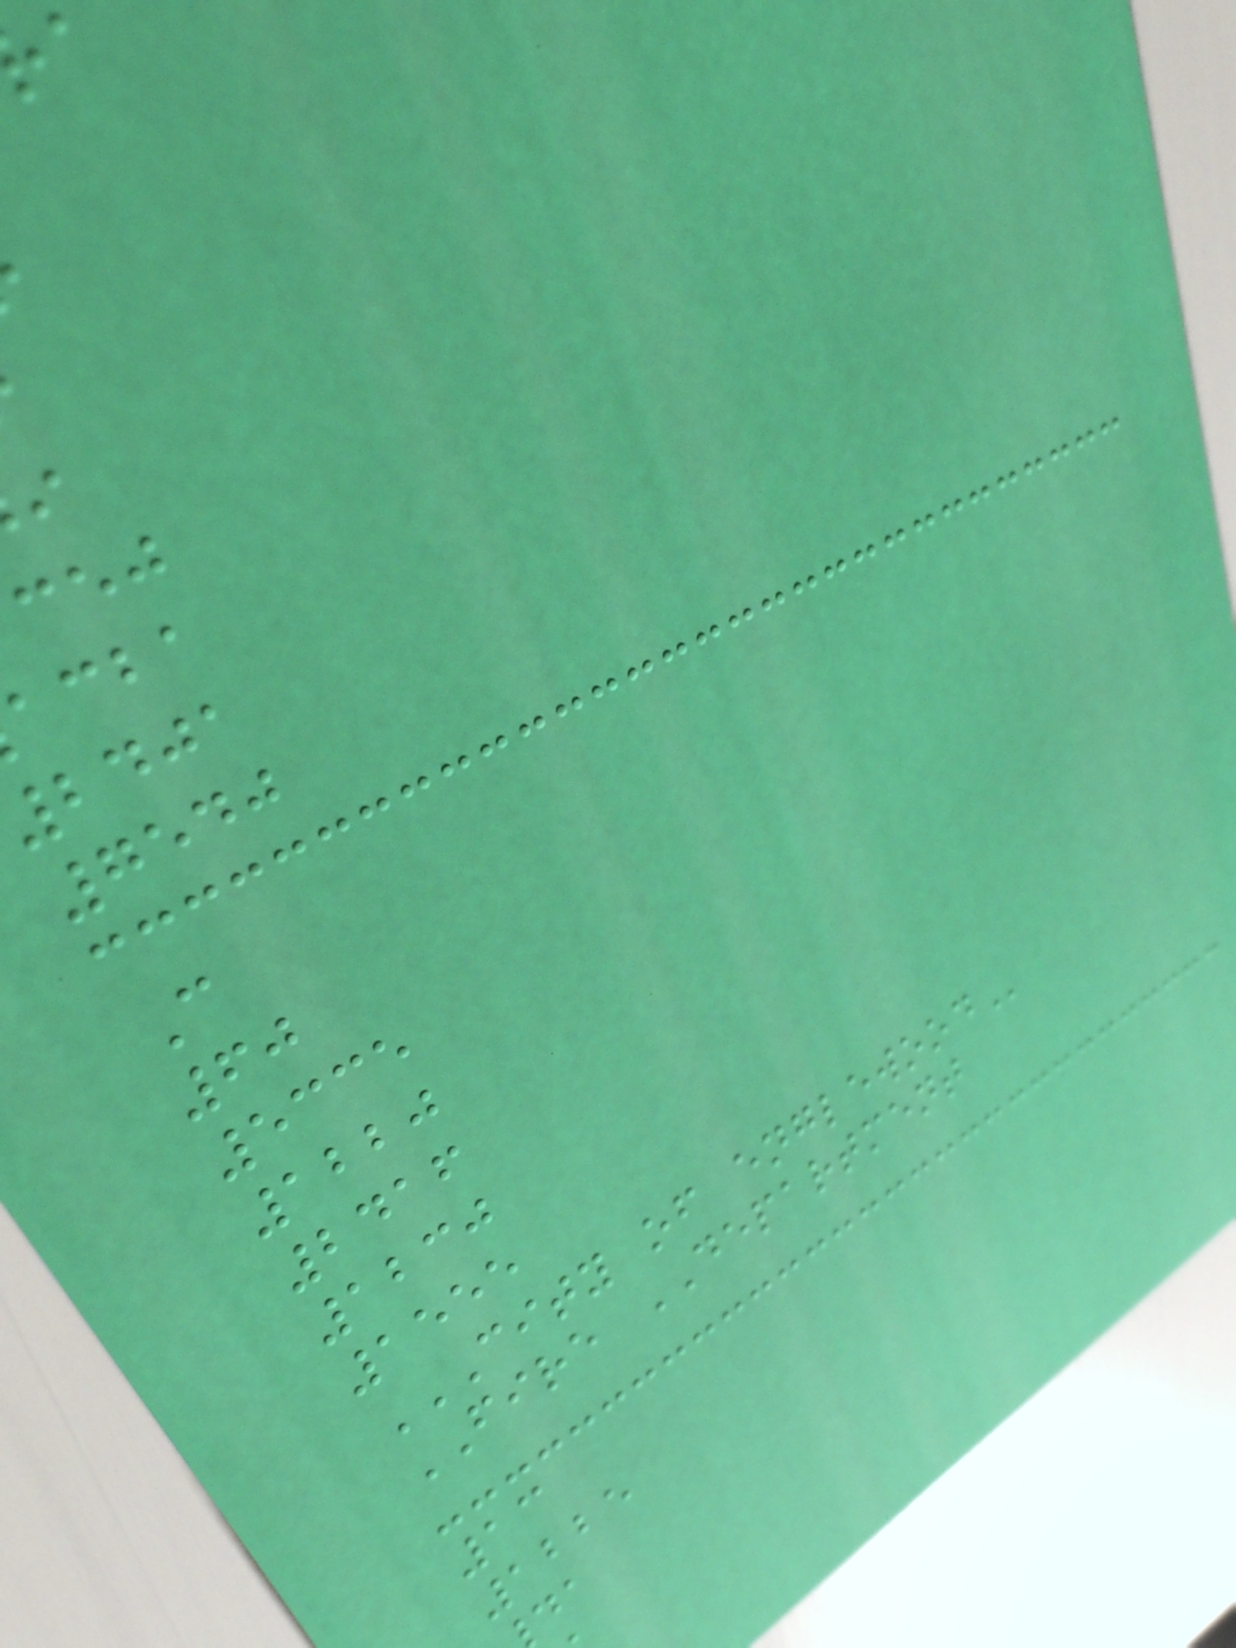acba
bdja
7540
C
60
5335
1220
2416
1230
1555
CITY OF ENGLEWOOD
FIRE DEPARTMENT
13
1225
